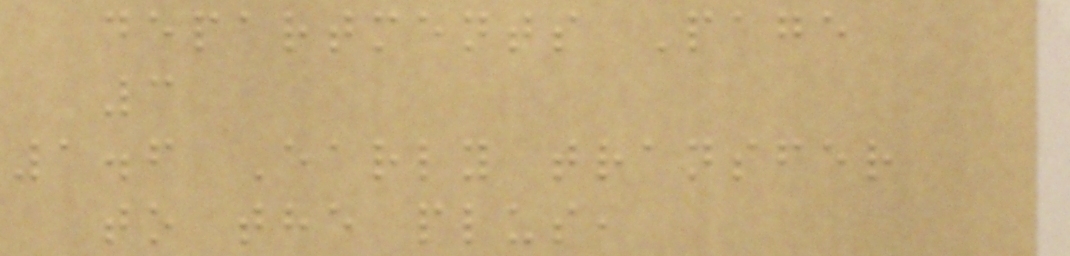departments Page
3
1.6 Early transfer
to the plus,
